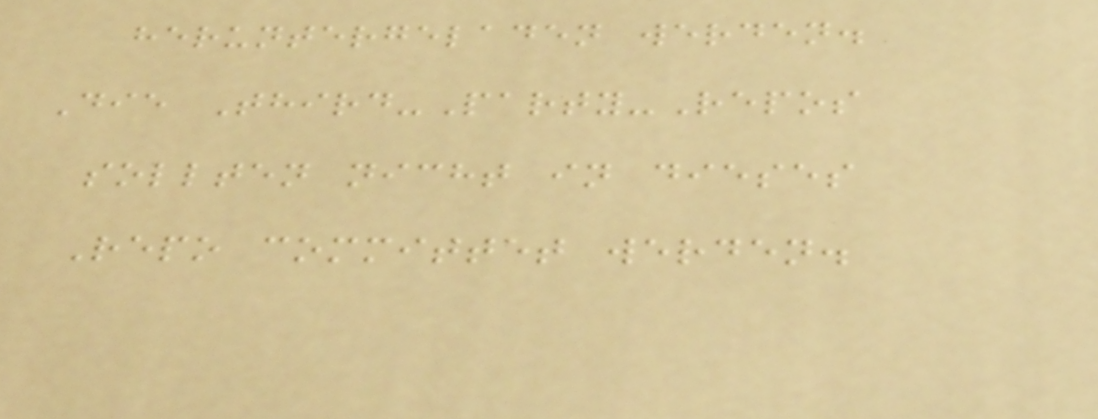heruntergeladen werden.
Die Third-Party-Repos
sollten nicht in dieses
Repo committet werden.
